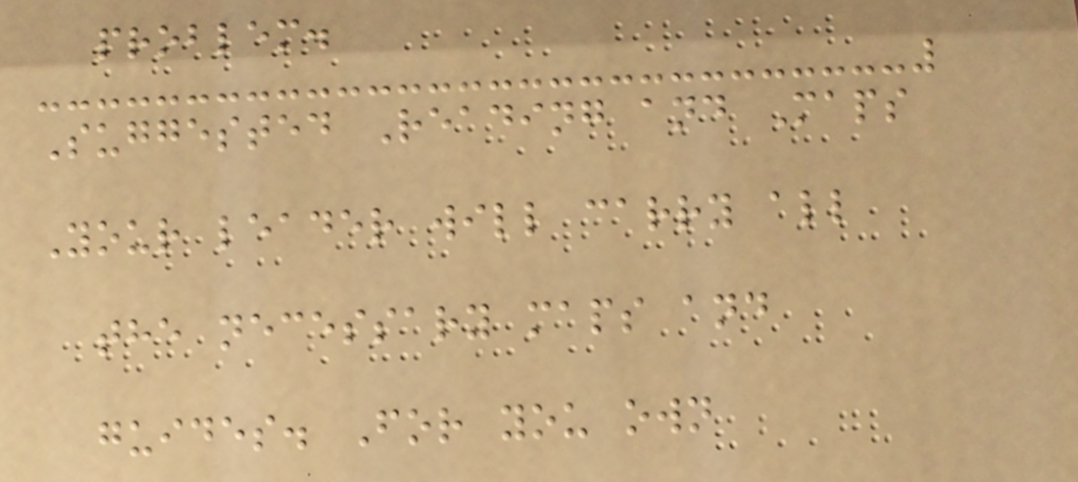problem.
Suggested Reading and Maps
Your leader will carry all
the necessary maps and
guides. For you own
